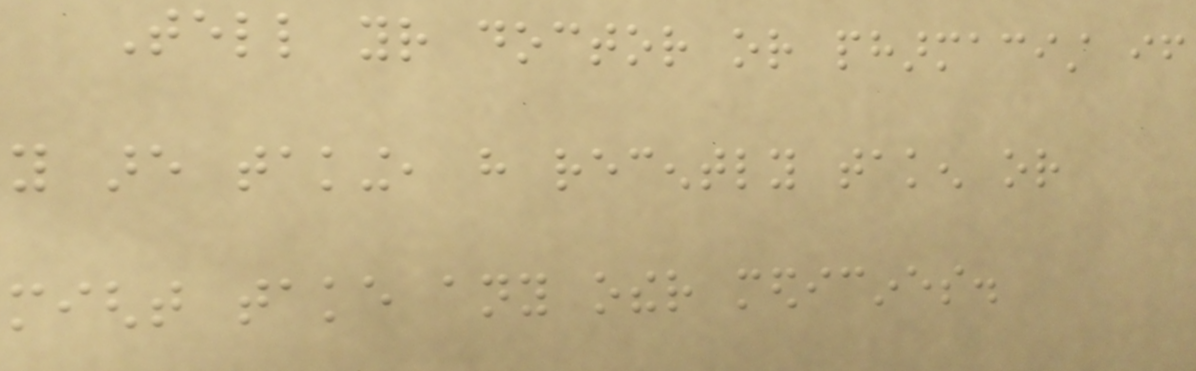Tell your doctor or pharmacist if
you are taking, have recently taken or
might take any other medicines.
